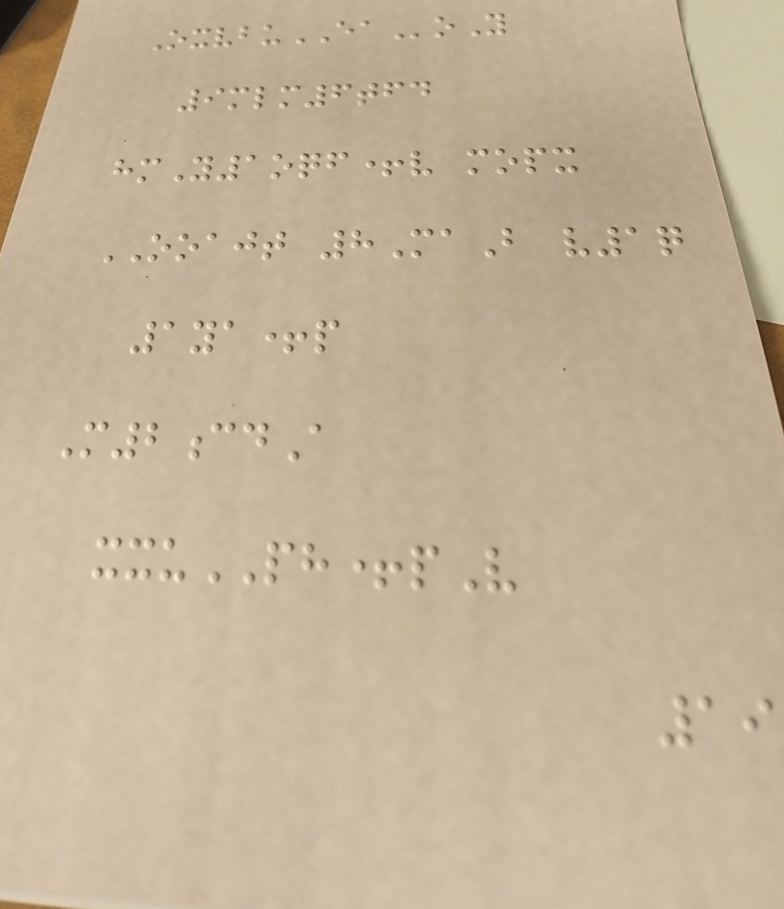OxvbuEAoY
9mlm6tfd
hmY1oqf+v mopx
OOAJT 8MaB v1q
1ya+p
M2cdA
xxuPH+pV
19
